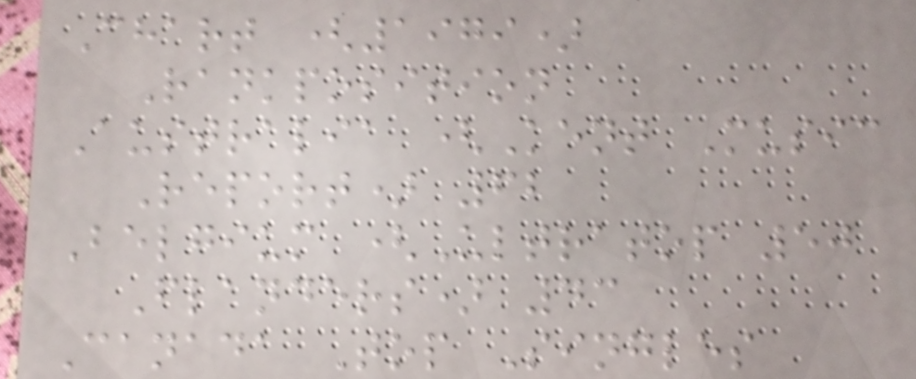Chart (1979)
Rankposition
Australia (Kent Music
Report) 62
Belgium (Ultratop 50
Flanders) 43
Canada Top Singles
